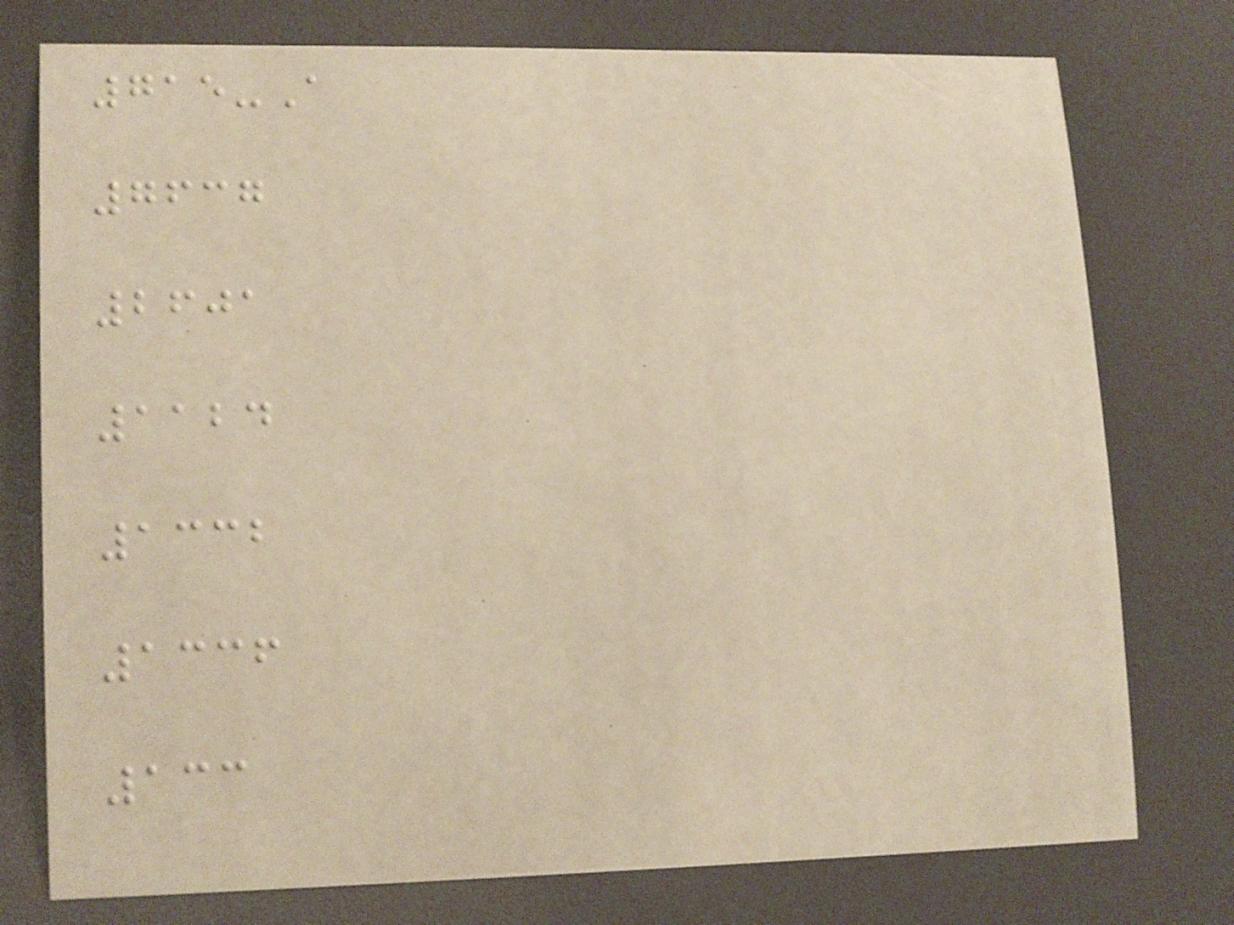715-A
7637
2601
1124
1332
1336
133
